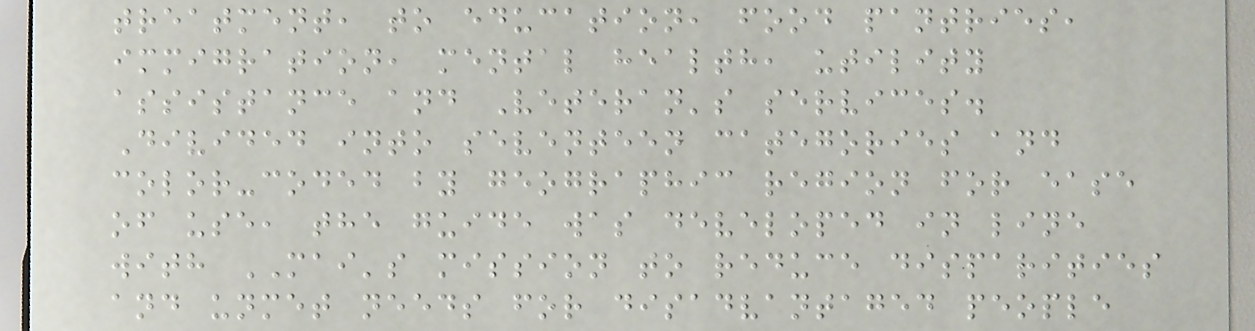treatment, to education, food pantries,
immigration, mental health, utility
assistance and Veteran's services.
Divided into seventeen categories and
color-coded by geographic region for ease
of use, the guide was developed in line
with MAI's mission to reduce disparities
and unmet needs for disadvantaged people
